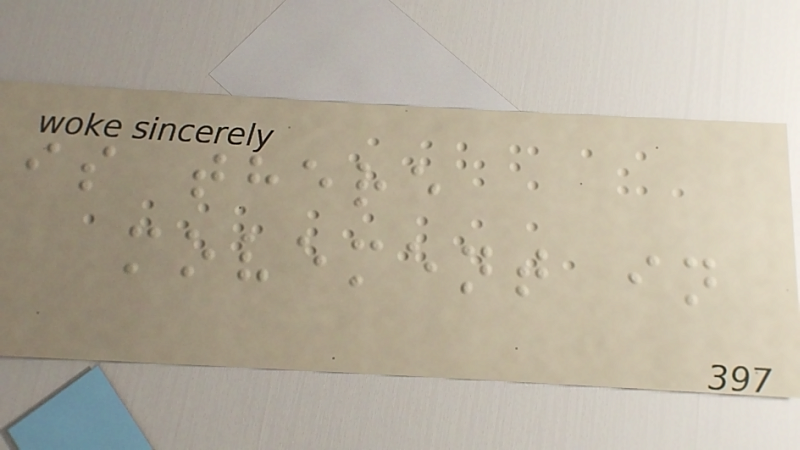is there
movement in
